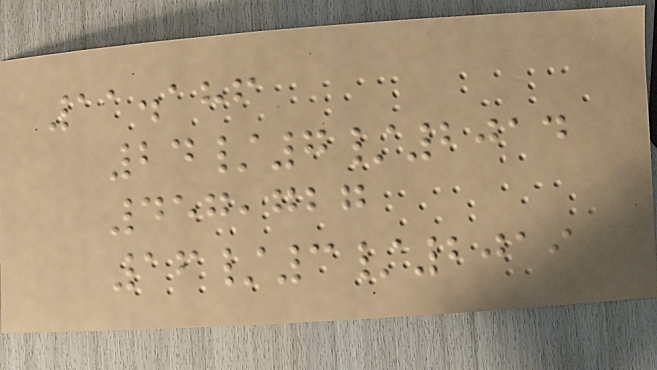11.186
24/7/2014
457,727
16/3/2019
